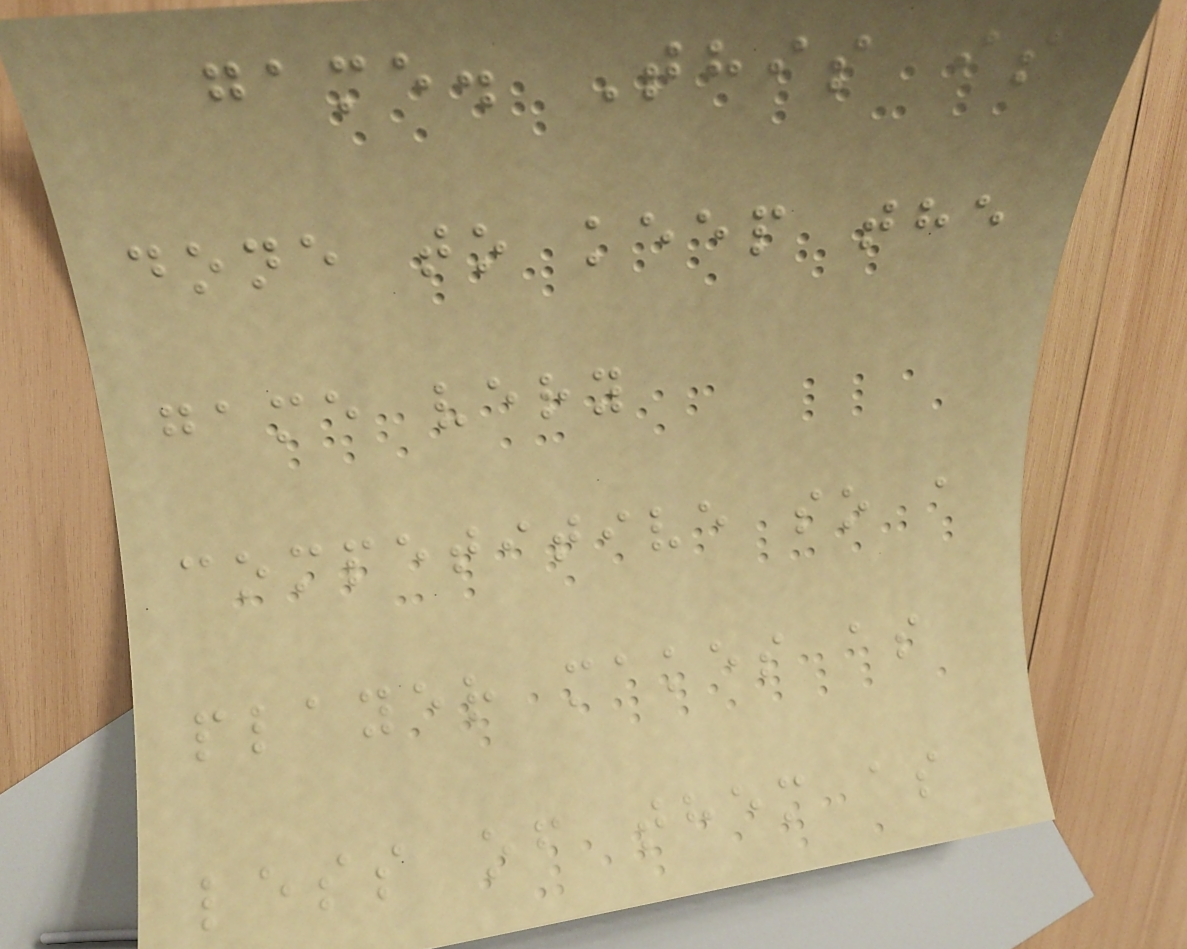game. This is
done to keep the
game very
competitive so a
player makes as
less of them as
